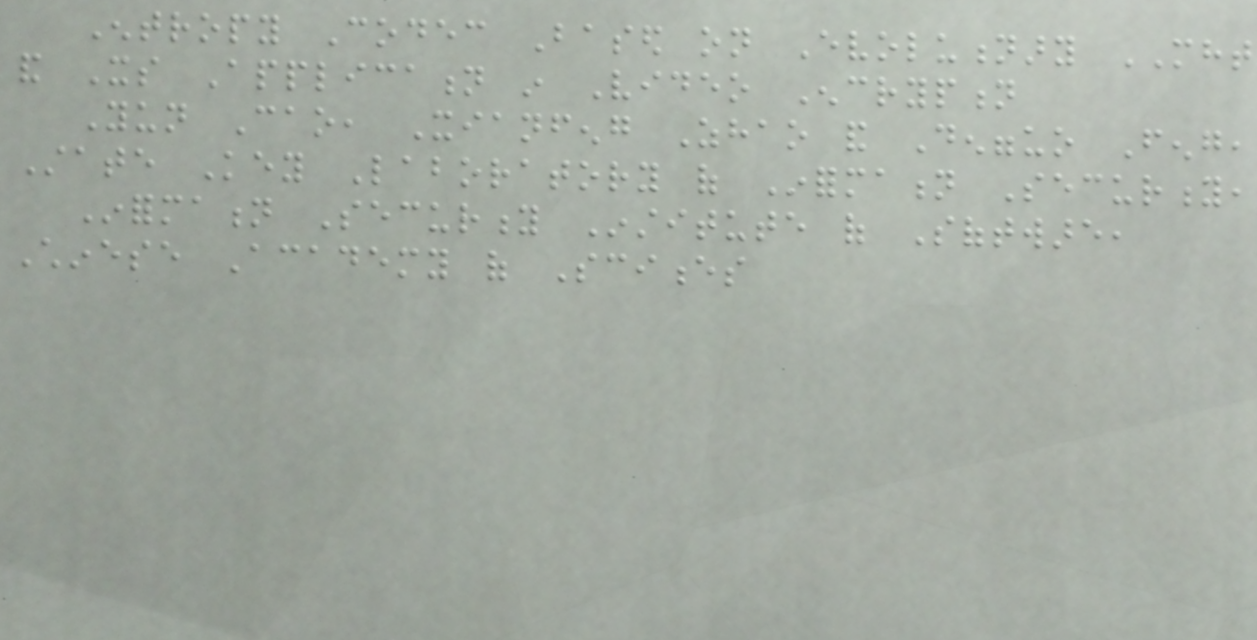Entropy Codec Based on Evolutionary MHT
and Its Application in Video Encryption
Yun Cao, Xianfeng Zhao and Dengguo Feng,
State Key Laboratory of Information Security,
Information Security Institute of Software,
Chinese Academy of Sciences
